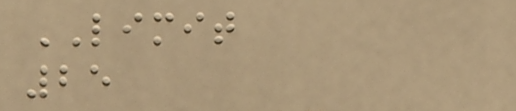LIMIT
25
